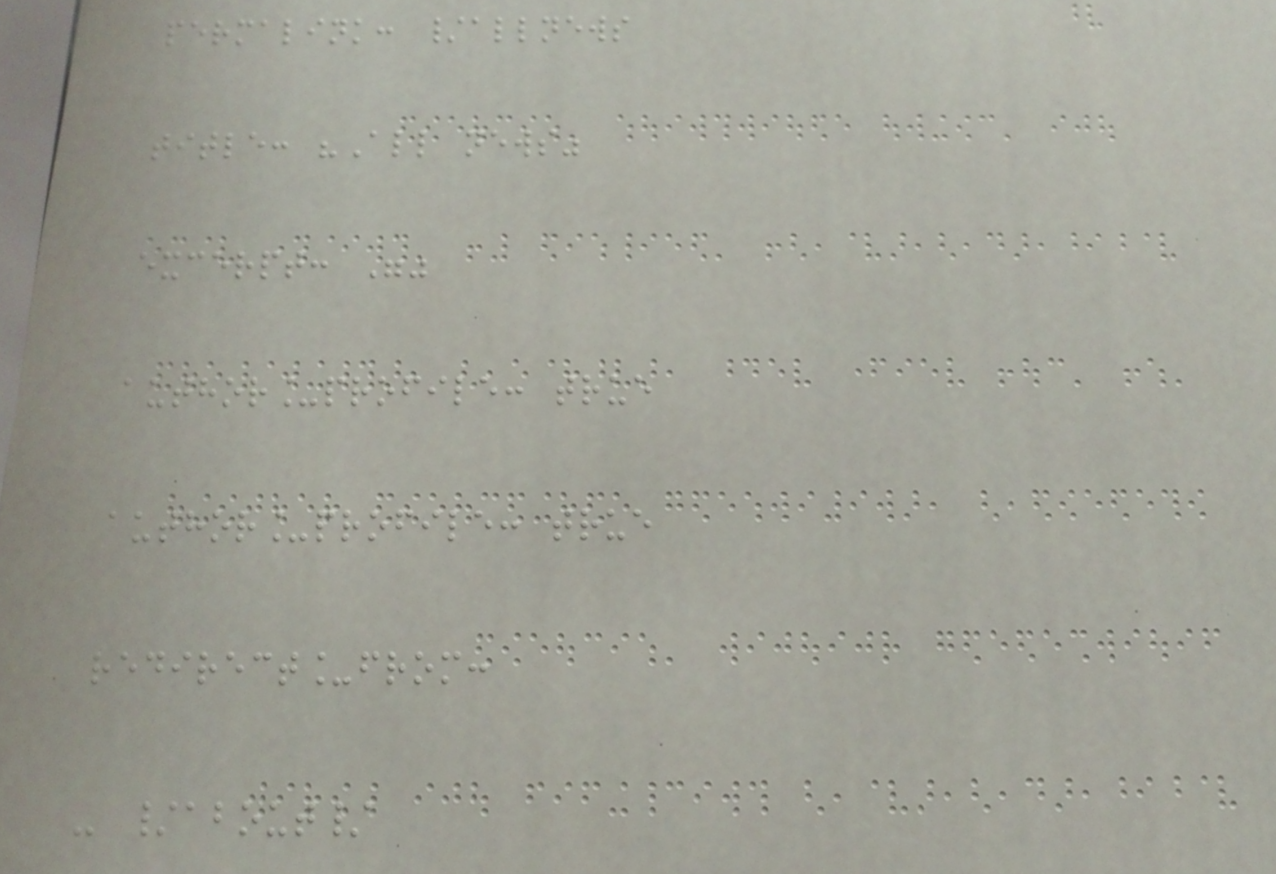permalink: /allnews
title: "All news"
excerpt: ""
author_profile: true
author_profile: true
redirect_from:
- /about/
